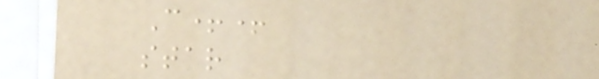C++
star
